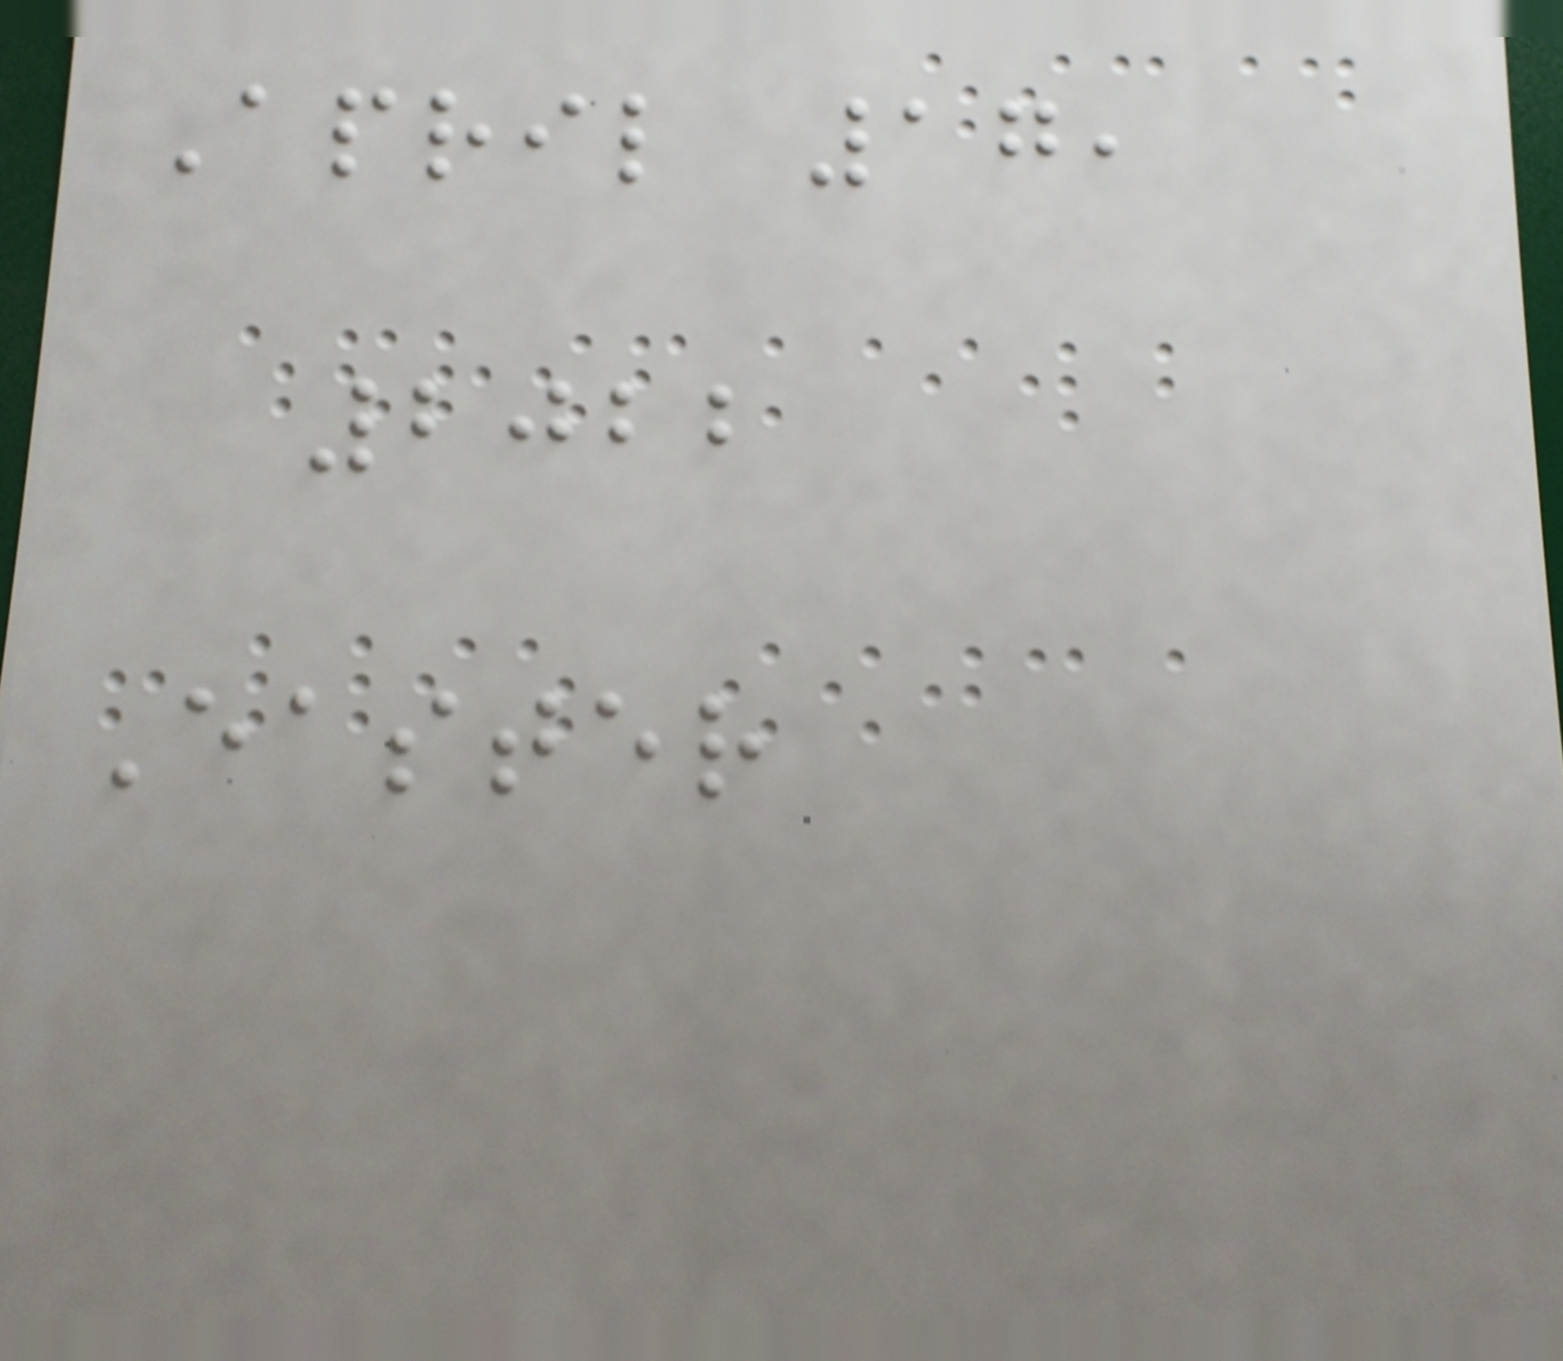April 17,
2022
Easter
